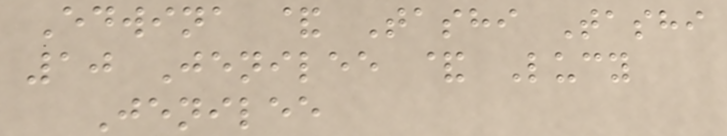Edwina & Tashi Tashi
10 Jenilee & Lucy
Jenilee
